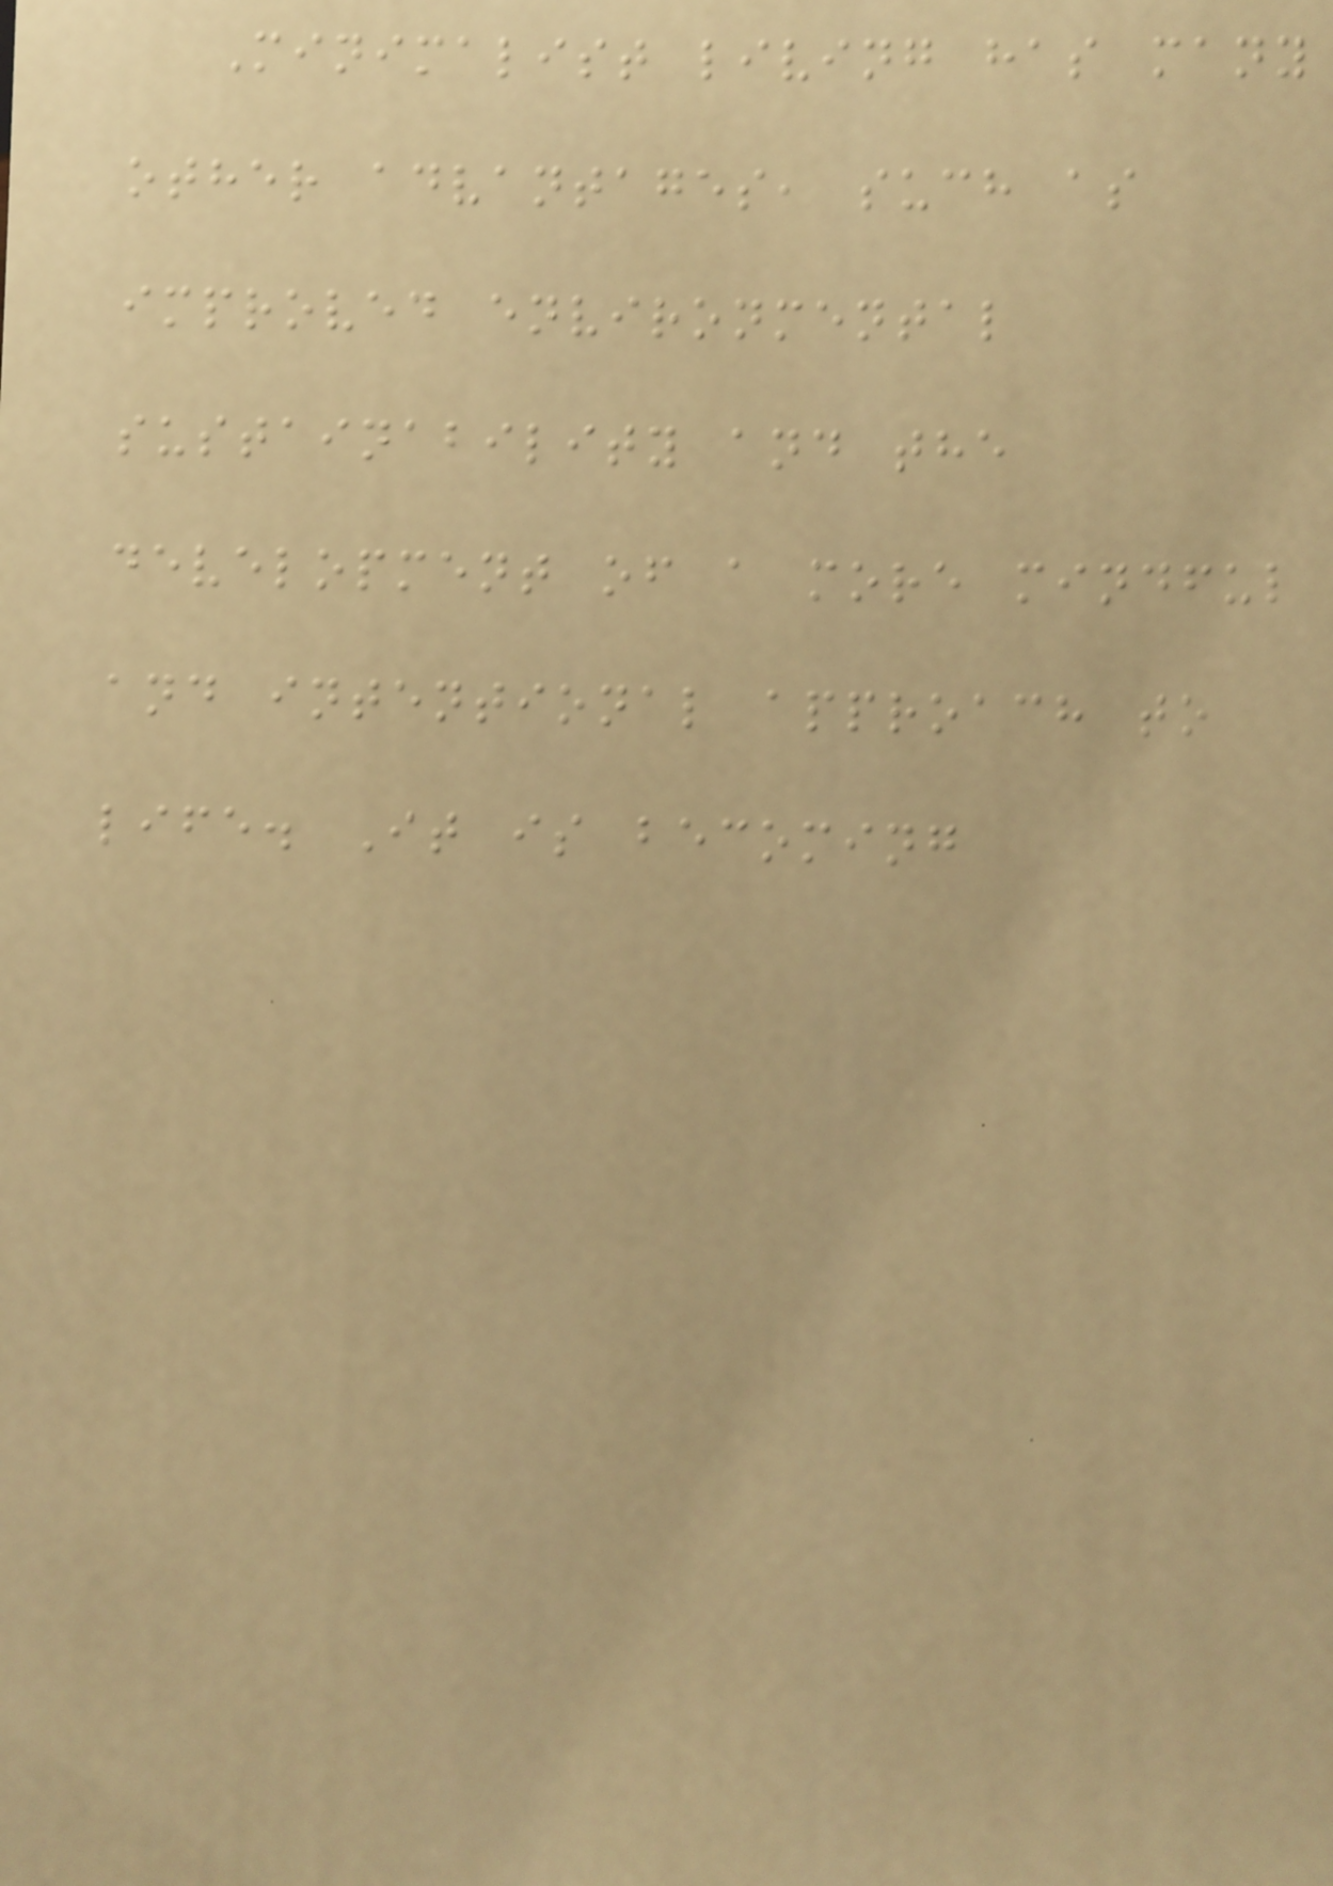Minimalist living has many
other advantages, such as
improved environmental
sustainability and the
development of a more mindful
and intentional approach to
life. It is becoming
